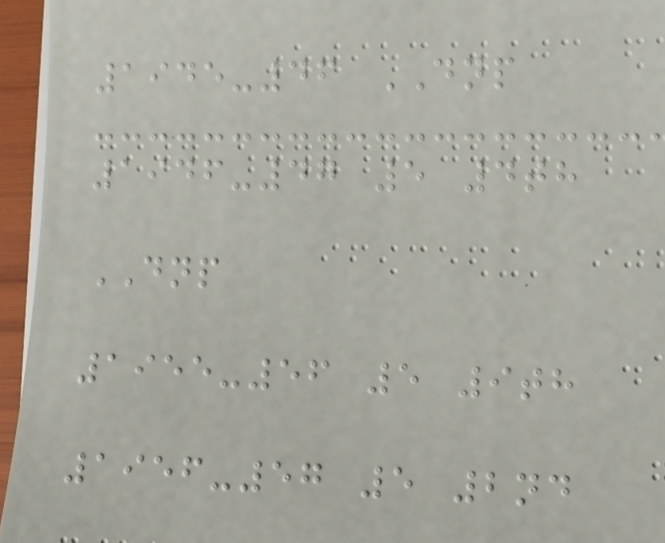1945-46 DNP
1946-47 5 4th
DNP
1955-56 5 9th
1956-57 5 2nd
